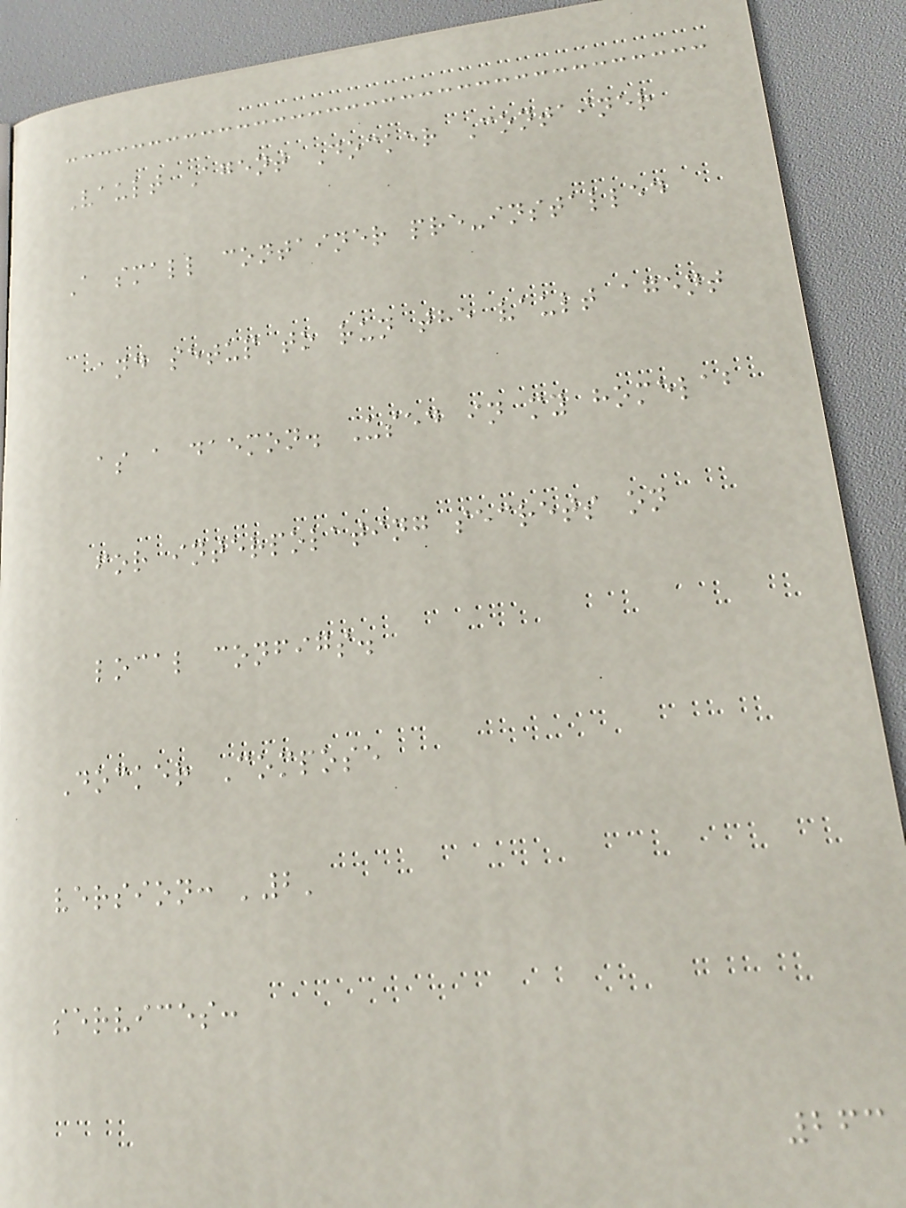Vault Agent Docker Container
A small container pre-installed
and setup to run the vault agent
as a daemon. Used in my homelab
for interpolating secrets on
local configs.
Docker Compose
version: '2'
services:
263
